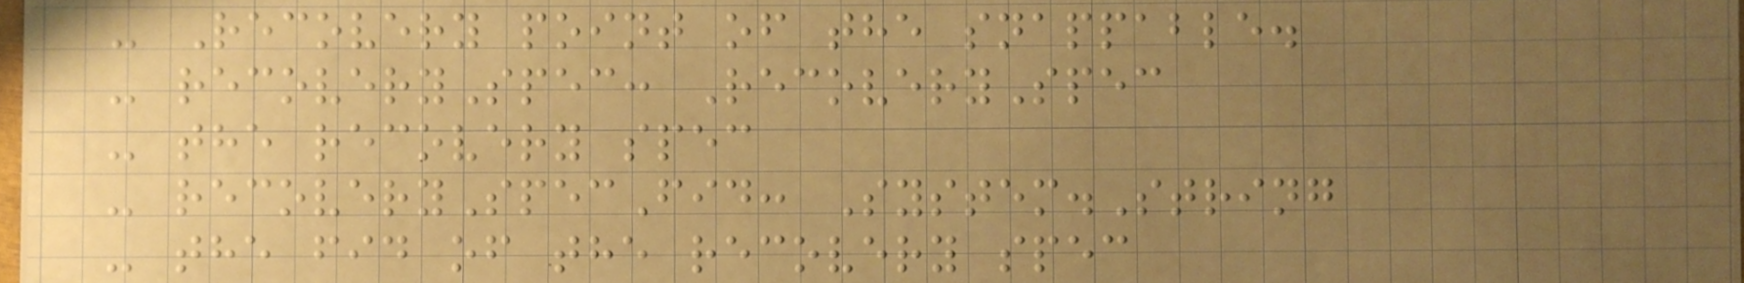- Recovery point of the snappable.
- recoverySpec: RecoverySpec
- the recovery spec
- recoverySpecFid: System.String
- the fid of the recovery spec
